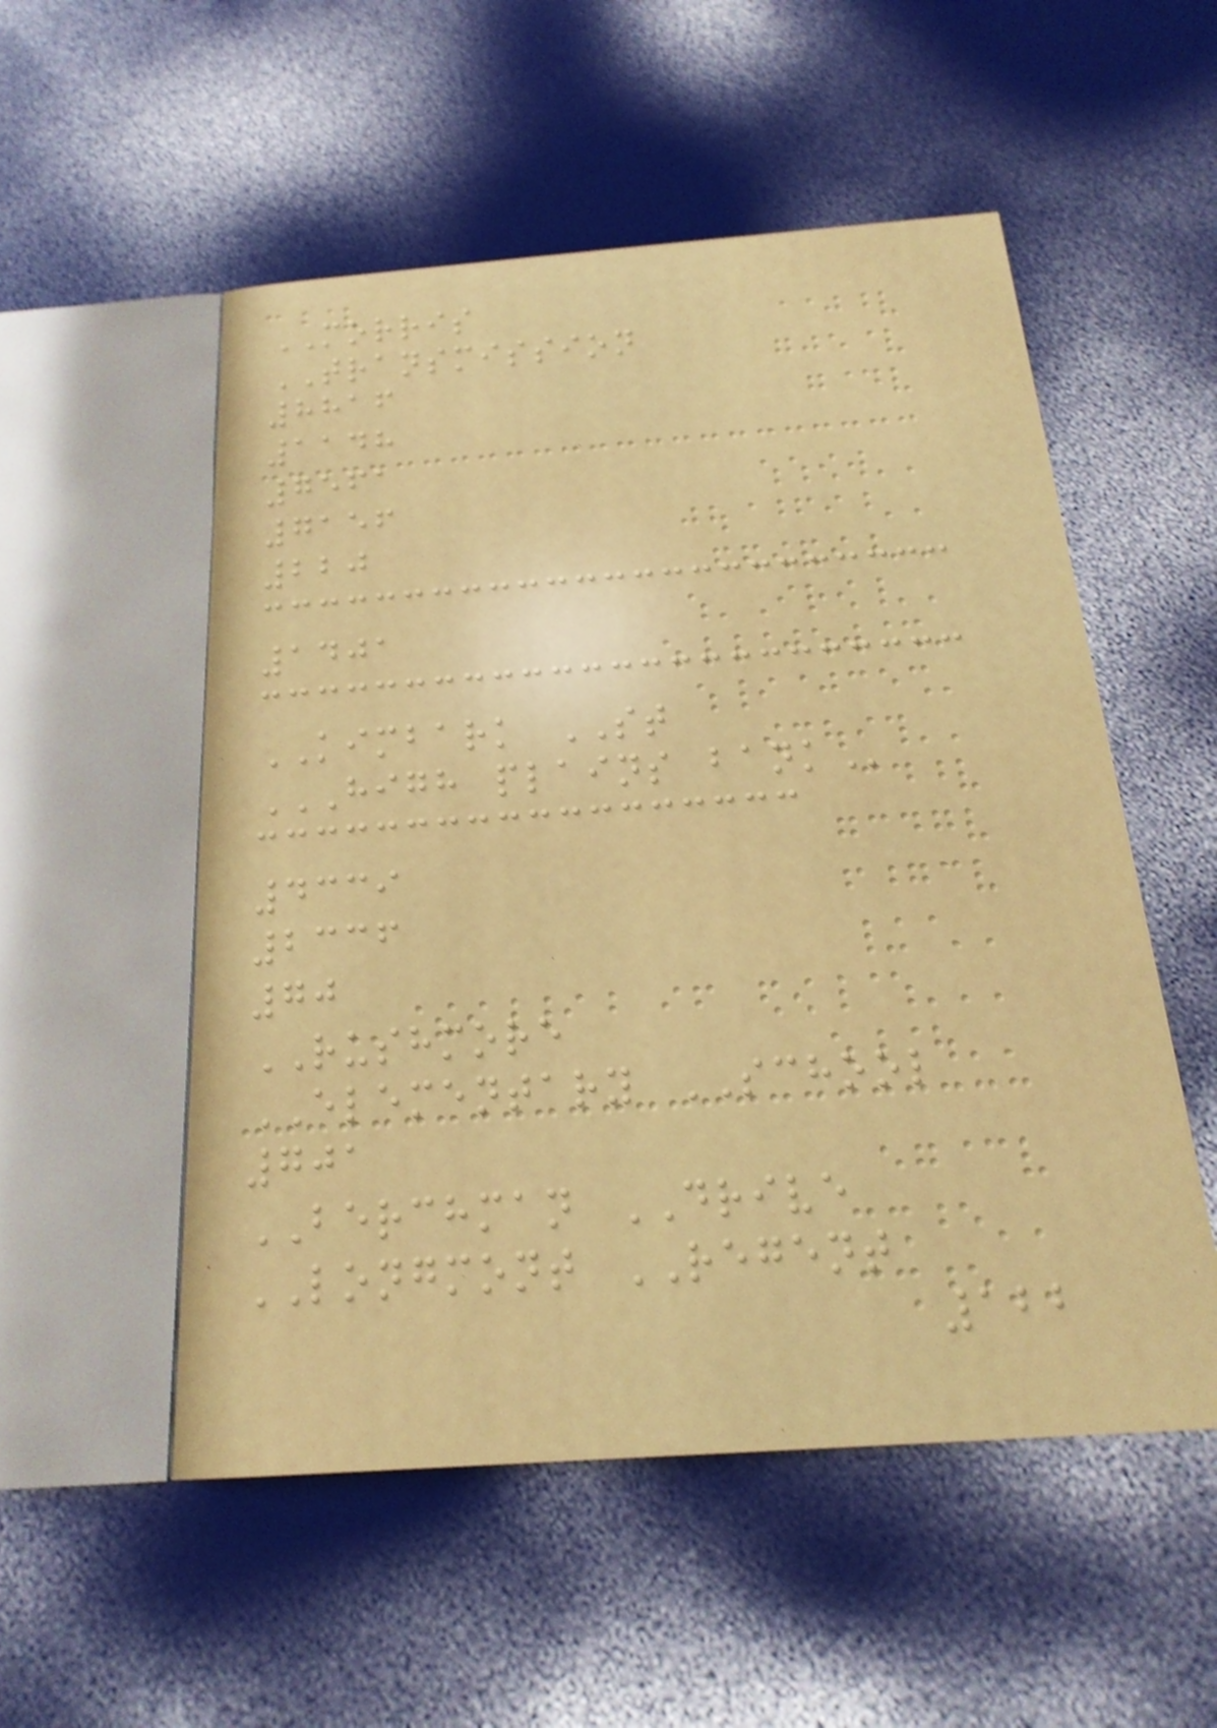MORRIS
TRANSMISSION
8816
1148
7561
7156
220
1401
KIMBARK ST
HIGH PLAINS BANK
4339
2336
70
RUSHMORE
ELEMENTARY SCHOOL
701
BERCHMAN DRIVE
LONGMONT REGENT
122
